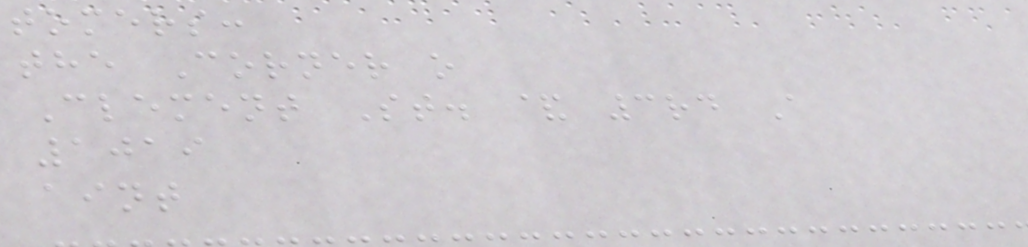tomers:
the Corner o
Clement St. & 3rd A
1019
aint
